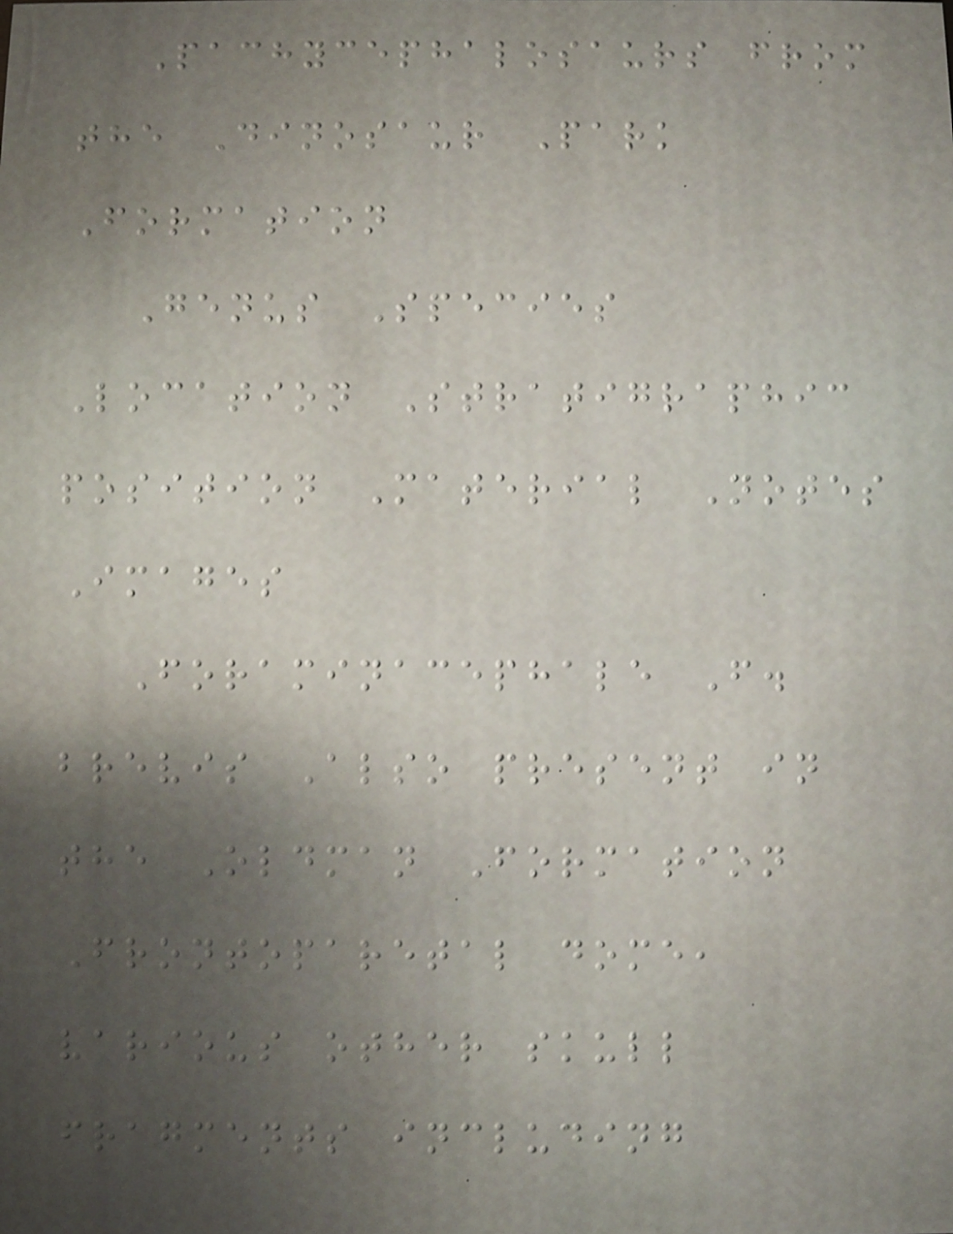Pachycephalosaurs from
the Dinosaur Park
Formation
Genus Species
Location Stratigraphic
position Material Notes
Images
Foraminacephale F.
brevis Also present in
the Oldman Formation
Frontoparetal dome,
various other skull
fragments including
